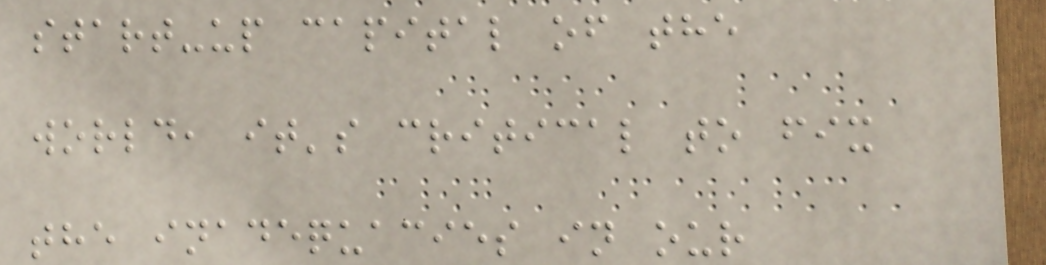start-up capital of the
world, it's critical to fix
the inadequacies in our
